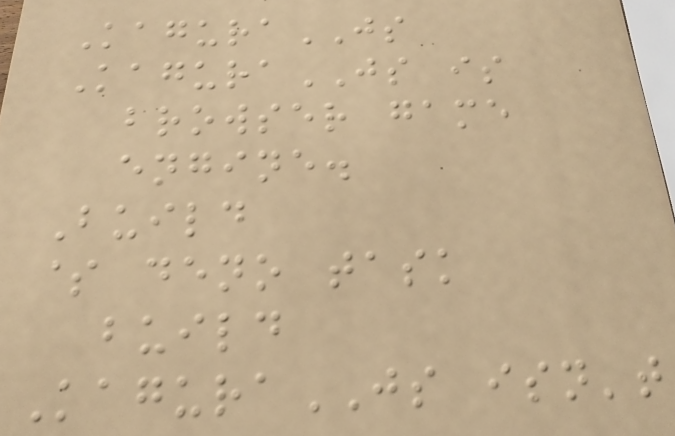KaguraJS
KaguraJS is
browser game
engine.
Build
$ deno task
build
KaguraJS isn't
